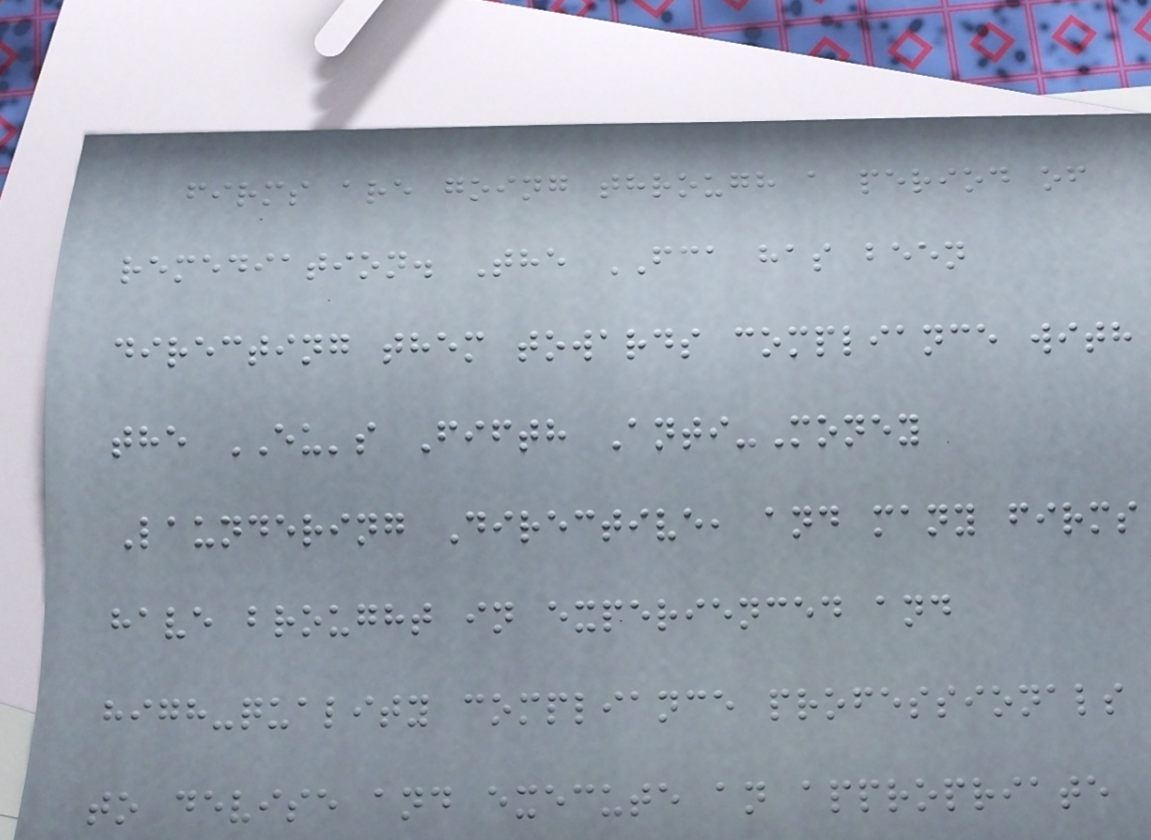firms are going through a period of
remediation. The FCA has been
directing them towards compliance with
the EU's Fifth Anti-Money
Laundering Directive, and many firms
have brought in experienced and
high-quality compliance professionals
to devise and execute an appropriate
